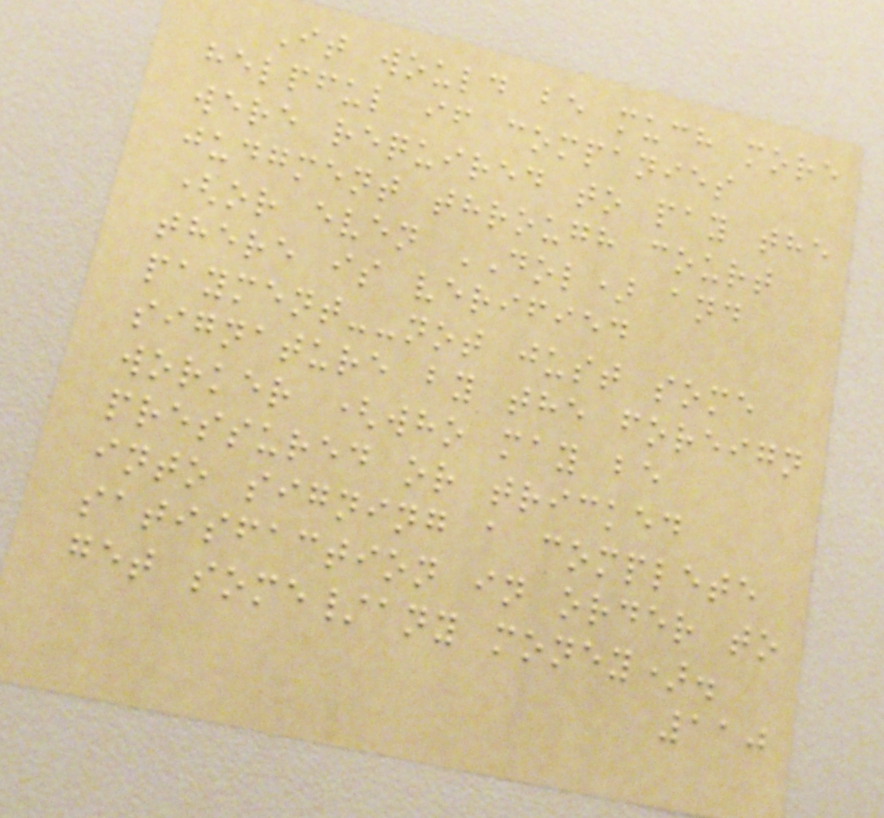It would be much more
helpful if companies
were required to pay the
judgment through court
(or even DOL) and
there is verified
payment--not just some
signature by the foreign
worker (who may be
pressured or tricked
into signing a complete
satisfaction in order to
get some/any money).
110
